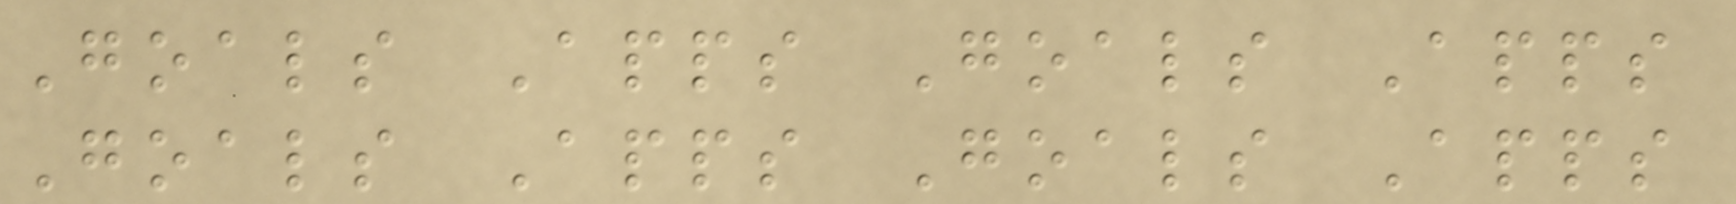Goals Apps Goals Apps
Goals Apps Goals Apps
